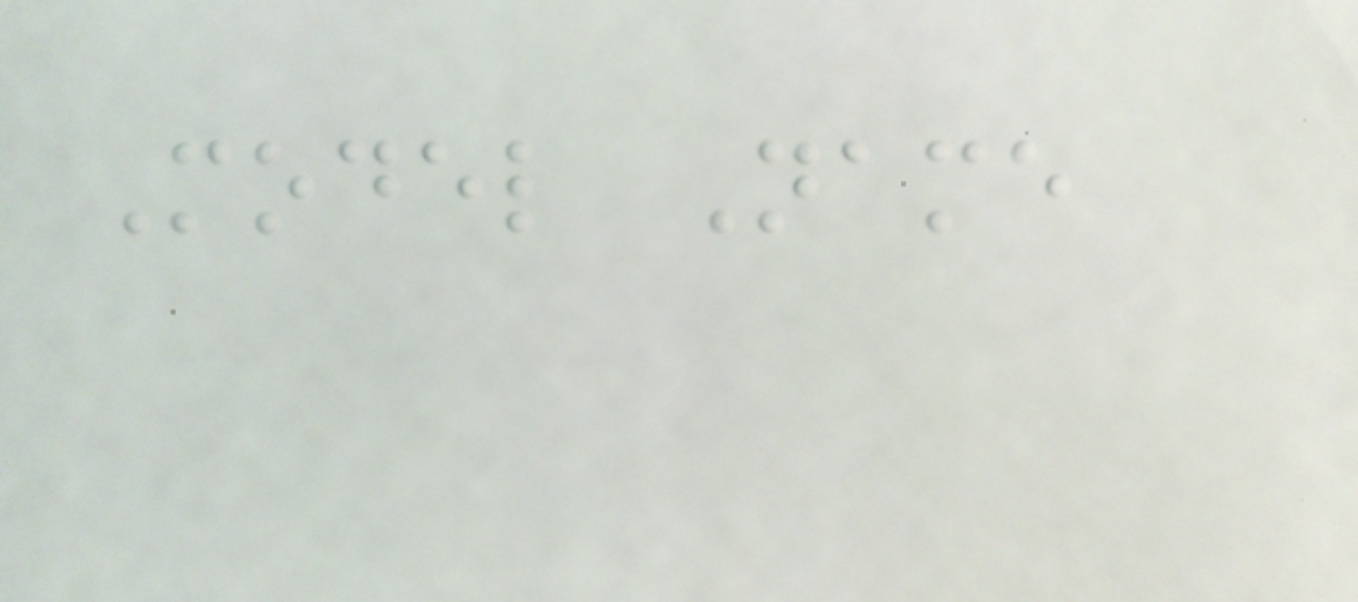Model Name
